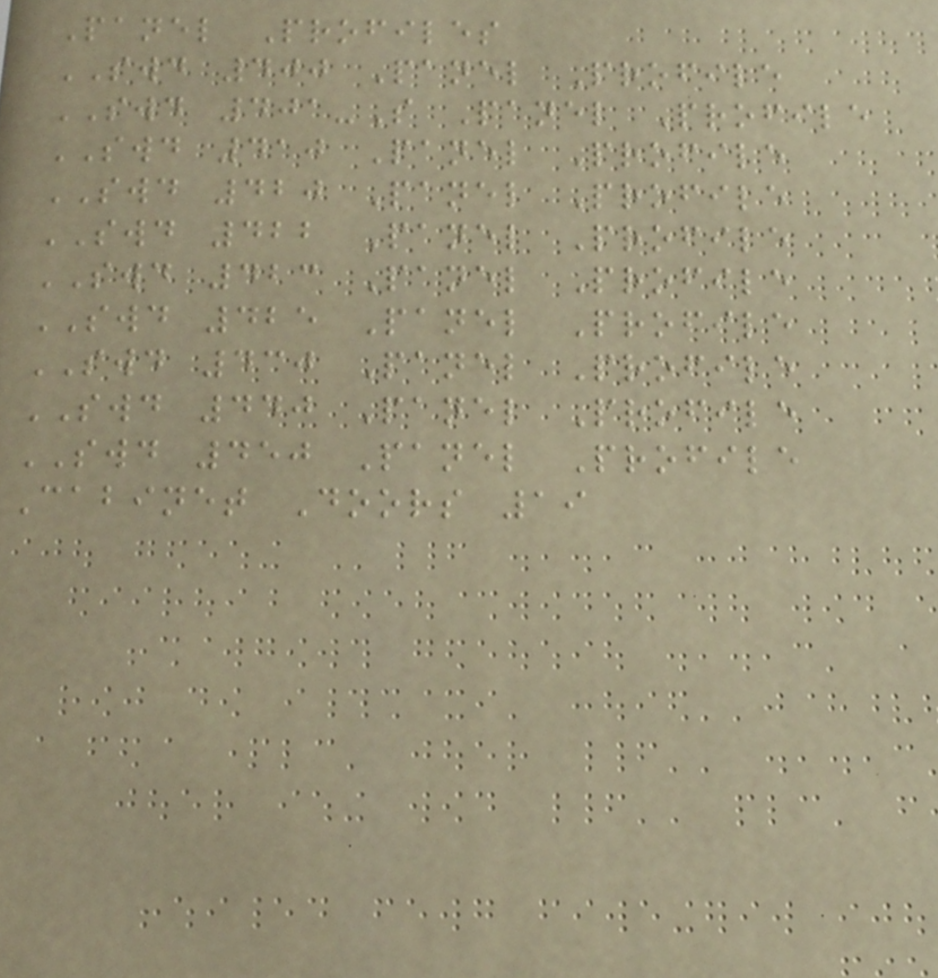Panel Profiles
SWD 400 Panel Profile
SWD 401-S Panel Profile
SWD 410 Panel Profile
SWD 420 Panel Profile
SWD 422 Panel Profile
SWD 423 Panel Profile
SWD 425 Panel Profile
SWD 430 Panel Profile
SWD 440 Panel Profile
SWD 450 Panel Profile
Cabinet Doors 19
